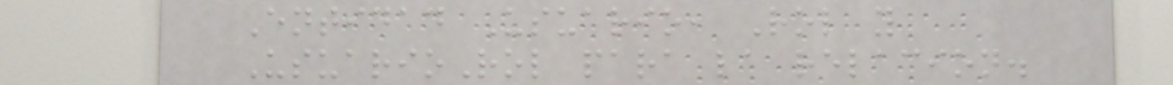Entidad Usuario, Rol y
UsuarioRol para la relacion.
